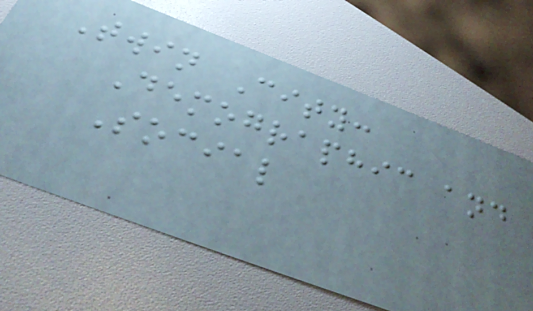Twin City:
Demographic and
Social
